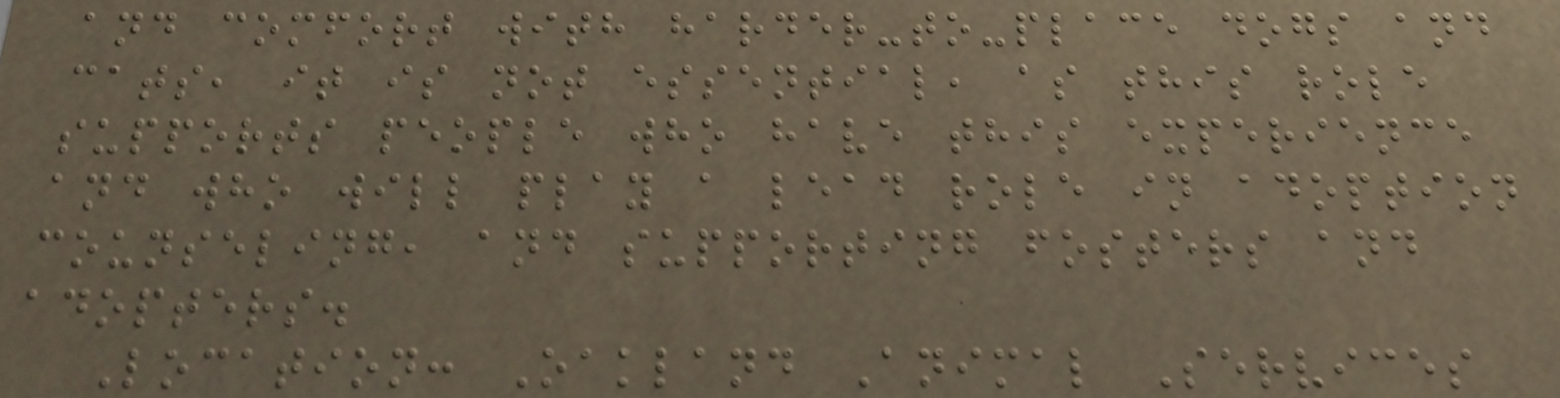and comfort with harder-to-place dogs and
cats, it is not essential, as this role
supports people who have this experience
and who will play a lead role in adoption
counseling, and supporting fosters and
adopters.
Location: Oakland Animal Services
